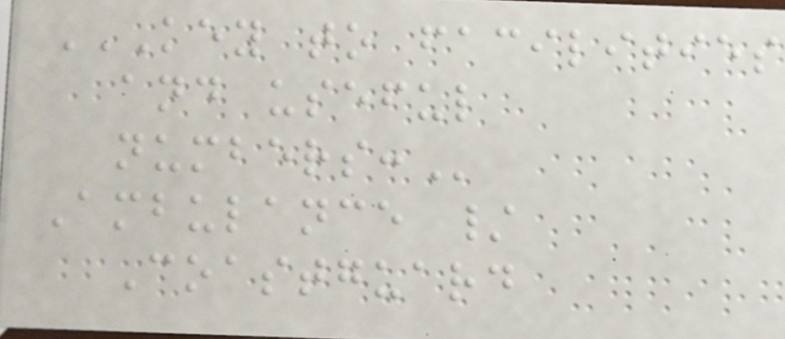KEY TO FACILITIES
AND USEFUL
NUMBERS:
Ambulance /
Coastguard
